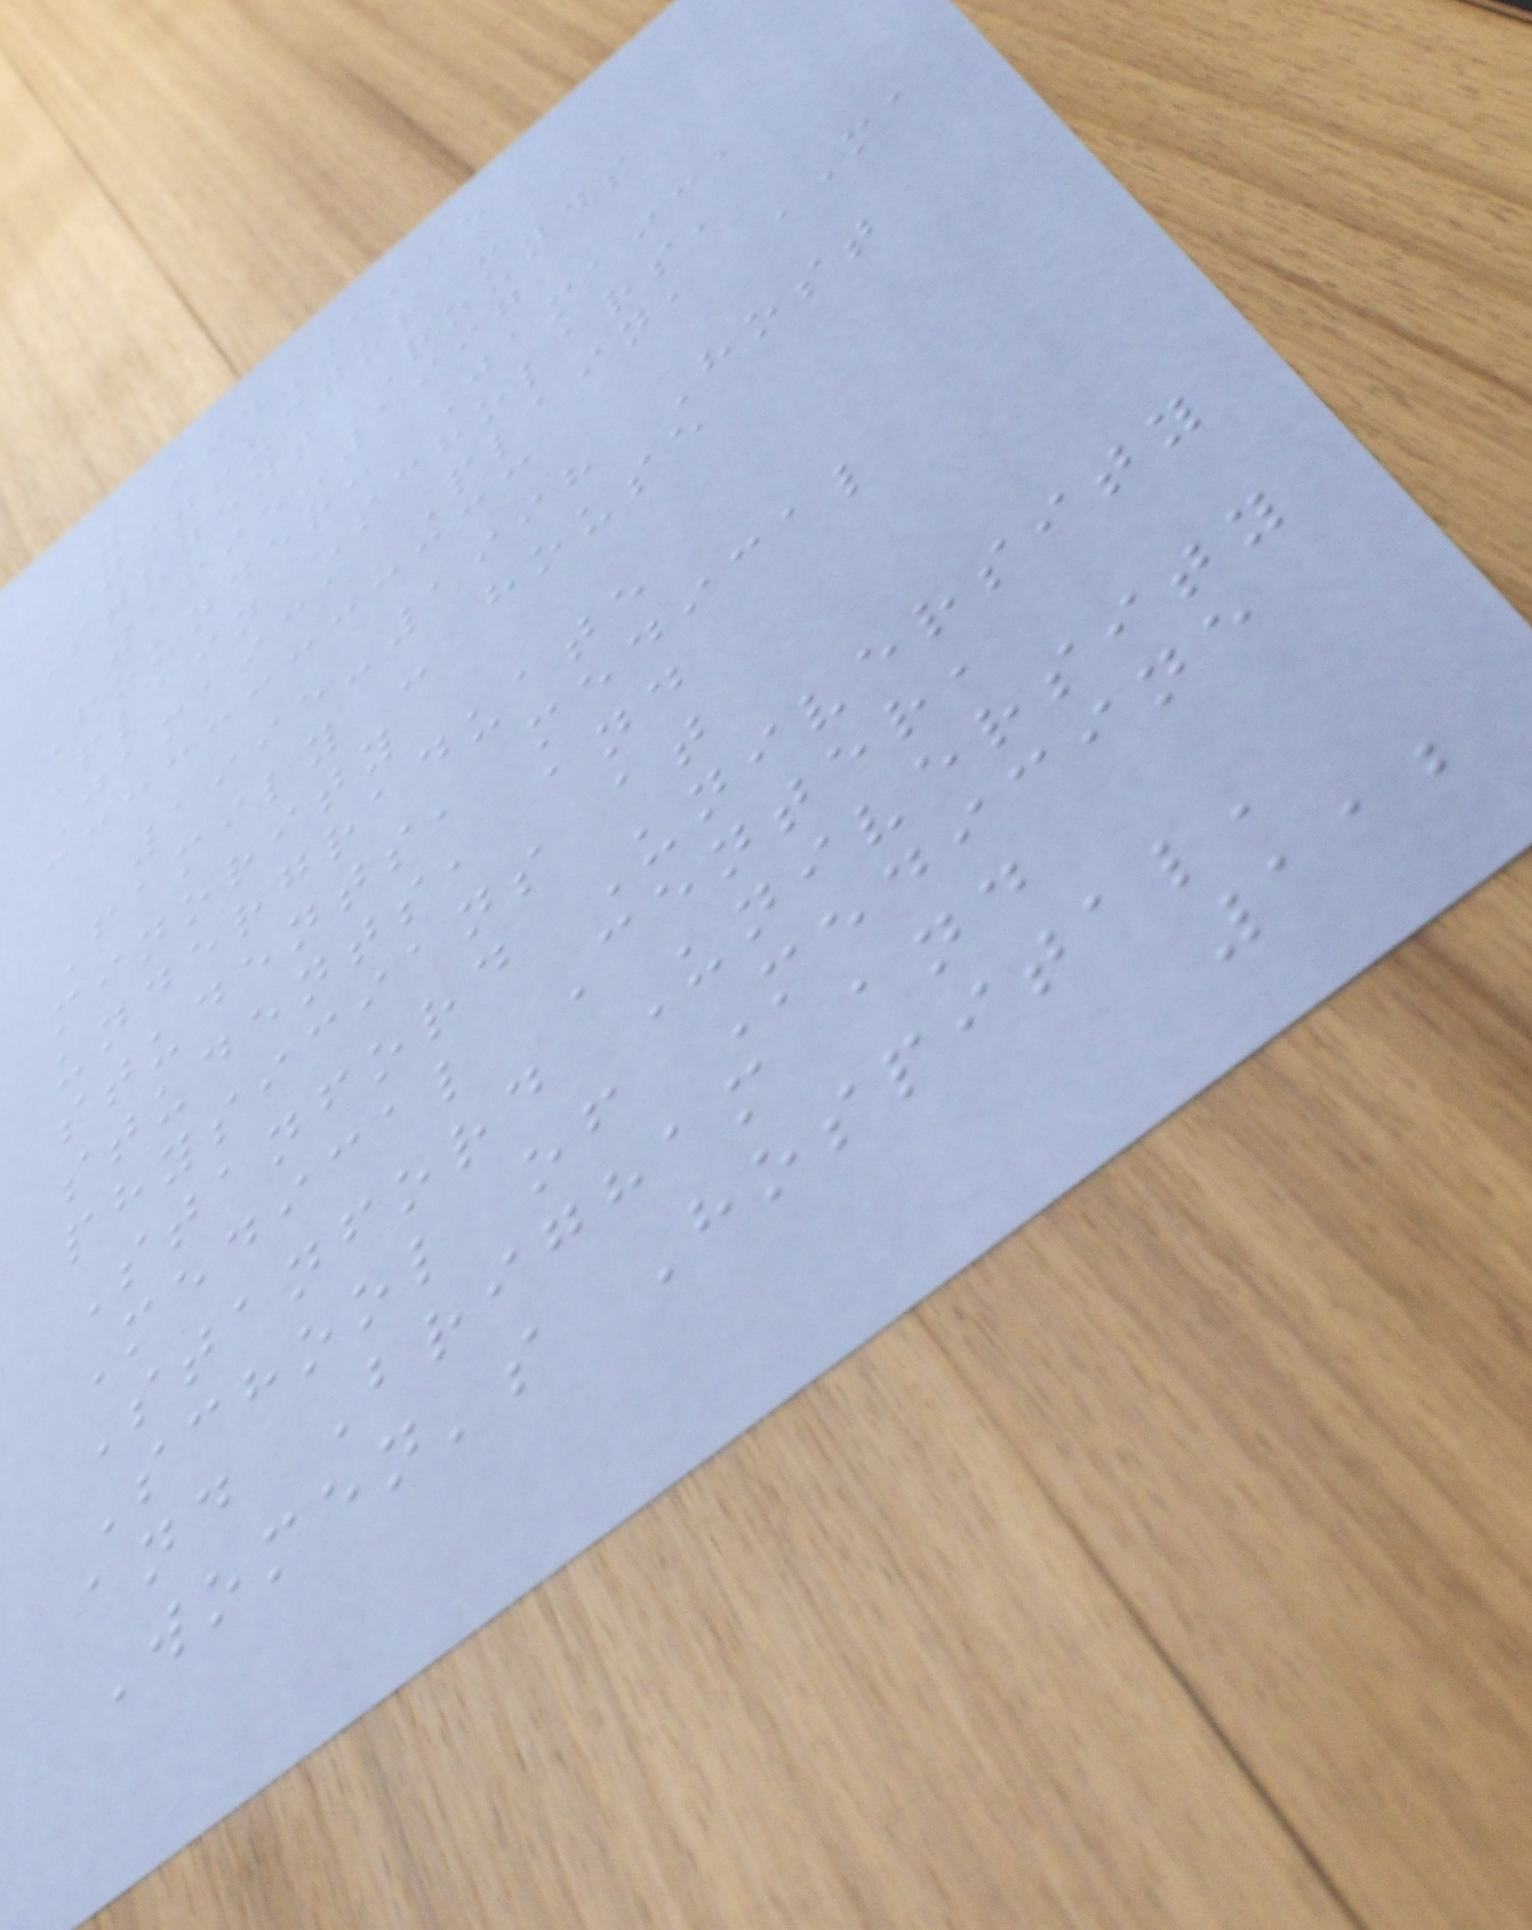1994-1995
Instructor -
Student Rounds
1995-1997
Founder: Jamaica
Plain Scholars,
Jamaica Plain, MA
1995-1998 Host
Family - house
minority
undergraduate
students, medical
students, and
physicians at
Stanford University
Medical Center,
Stanford University
School of Medicine
and Brigham and
Women's Hospital,
112
